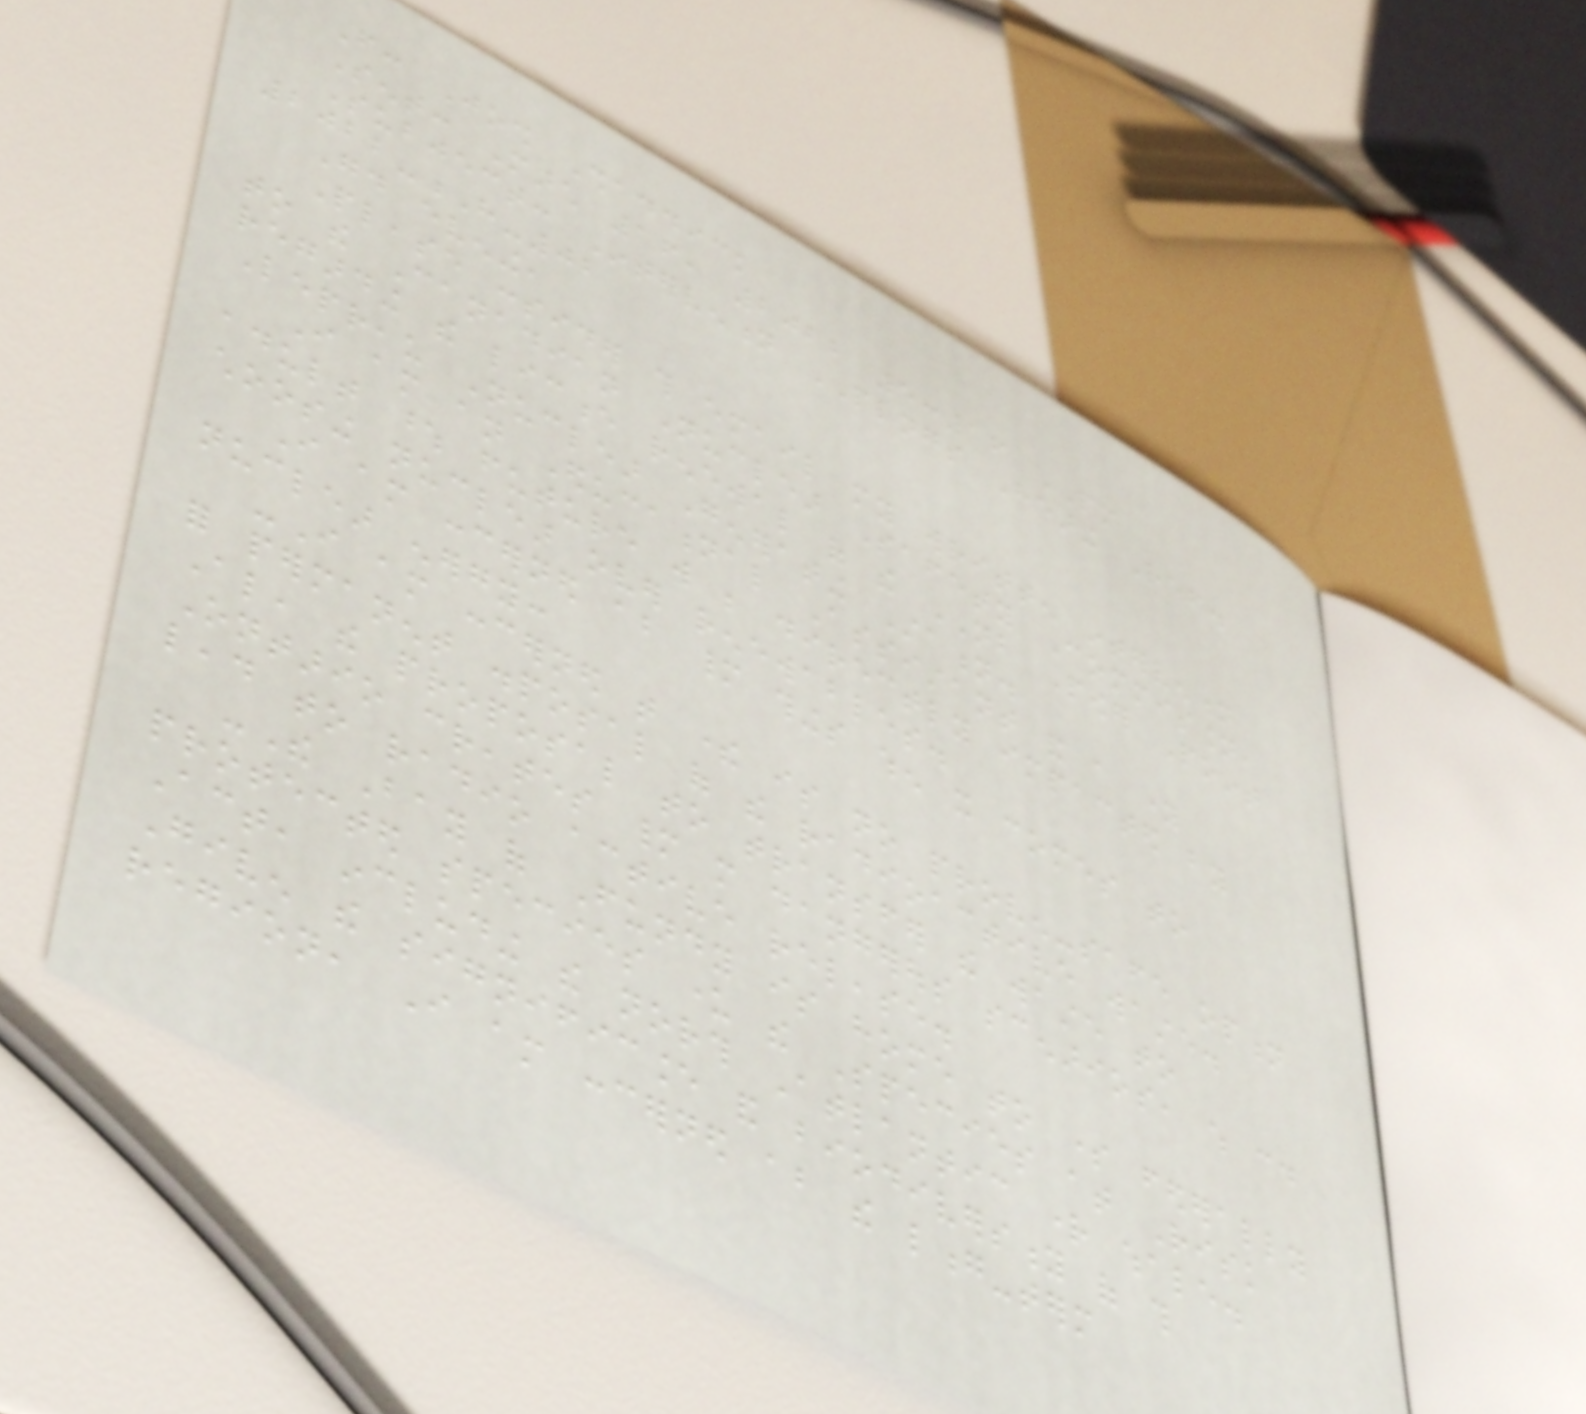From: Josh Shaddick
Sent: March 16, 2022 5:16 PM
Subject: Intervention PLNGS Hearing Ref.
2022-H-02
Good evening,
Please consider this email my written intervention
to the Canadian Nuclear Safety Commission,
regarding the licence renewal of the NB Power Point
Lepreau Nuclear Generating Station.
I am an Educational Assistant and a young
adult whose future will be directly impacted by
choosing nuclear over renewables.
I am concerned about many things when it comes to
nuclear energy:
-I am concerned that there is no proven-safe option
for permanent disposal of the radioactive waste.
Also, the proposal to transfer the waste to
Ontario creates many more dangerous scenarios, which could
lead to radio active release.
-The Bay of Fundy is home to some federally
protected species under the Species at Risk
Act, including the north Atlantic right whale.
Given the significance and biodiversity of this
region, I am concerned about the long-term
